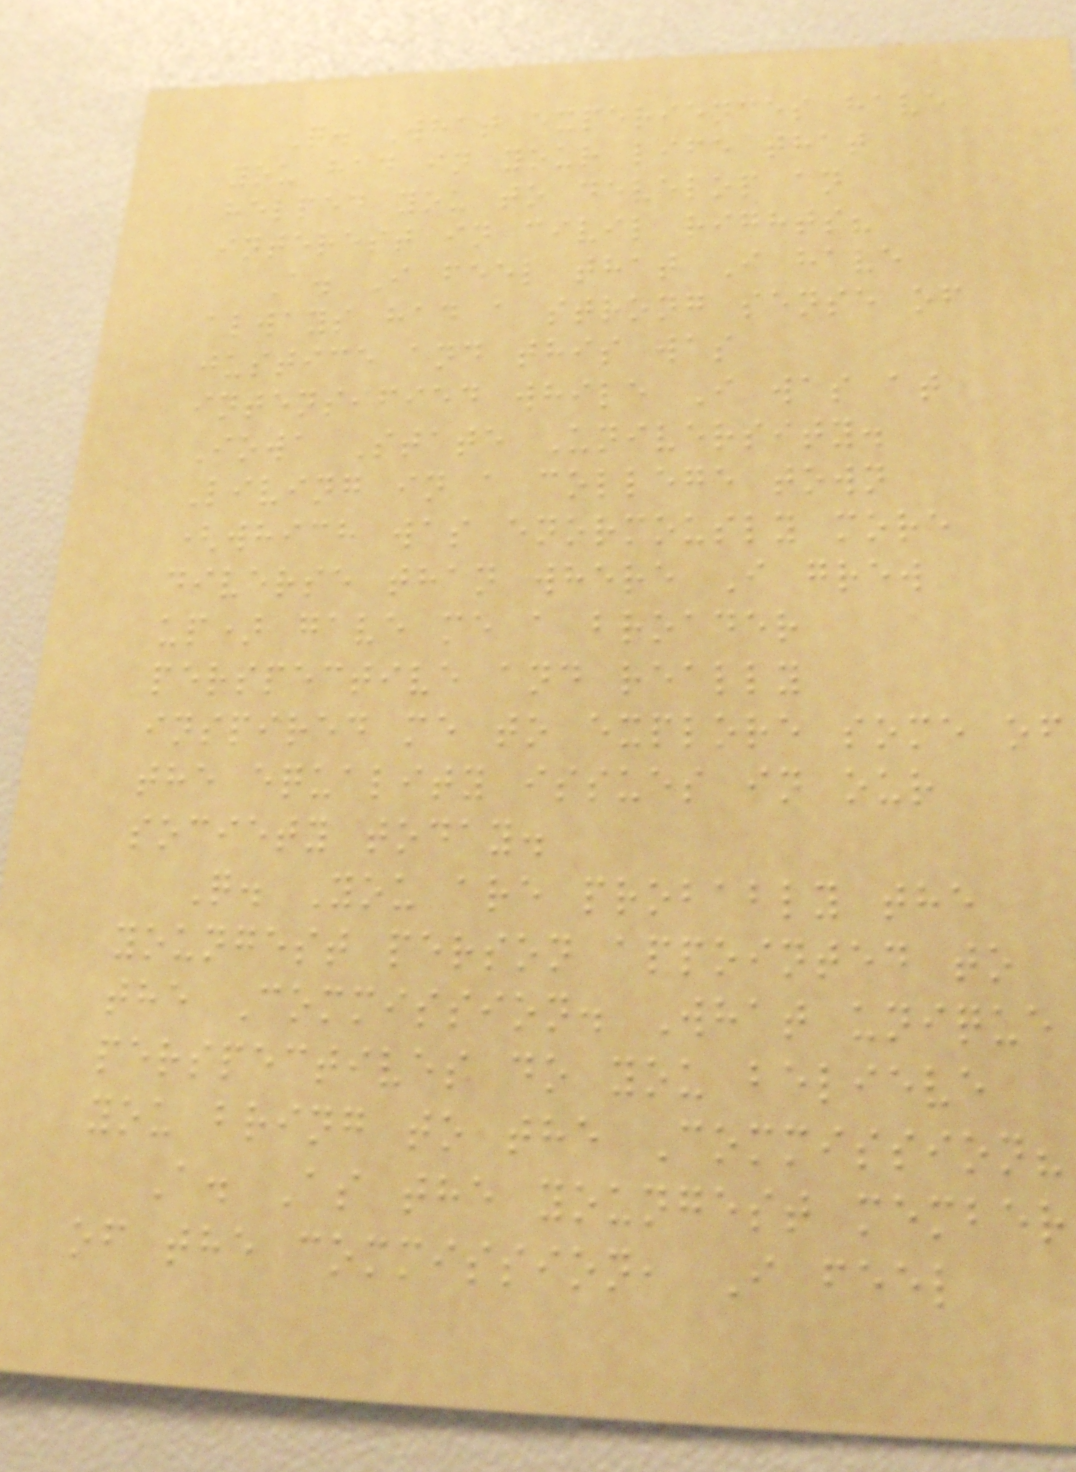Q. What experiences have
you had in your life that
helped you to develop an
interest in civil rights?
A. I feel that I have
always had a strong sense of
justice and this was
intensified while I was at
Iowa State University.
Living in a college town
(which was enormously more
diverse than where I grew
up) gave me a broader
perspective and really
inspired me to explore some of
the equality issues in our
society today.
Q. You are probably the
youngest person appointed to
the Commission. What unique
perspectives do you believe
you bring to the Commission?
A. As the youngest member
of the commission, I feel
